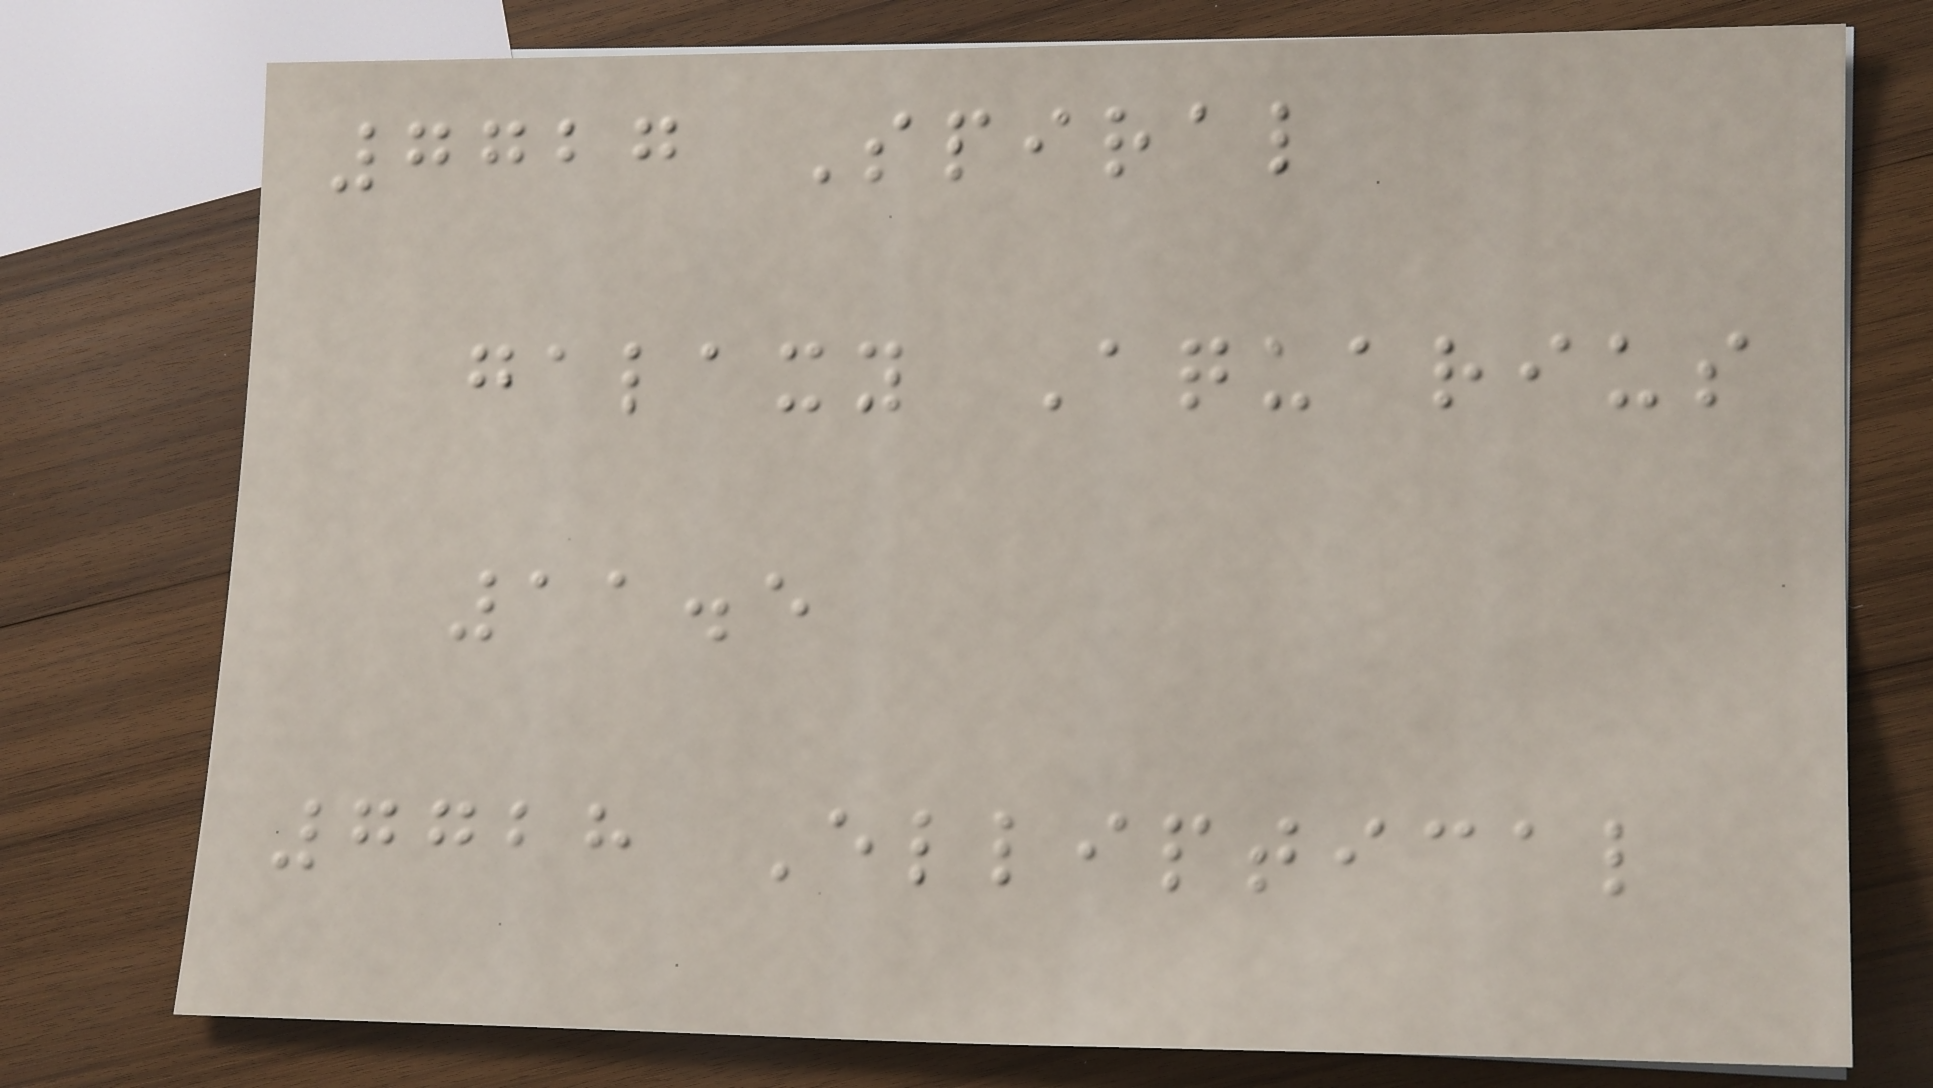7727 Spiral
galaxy Aquarius
11.5
7728 Elliptical
